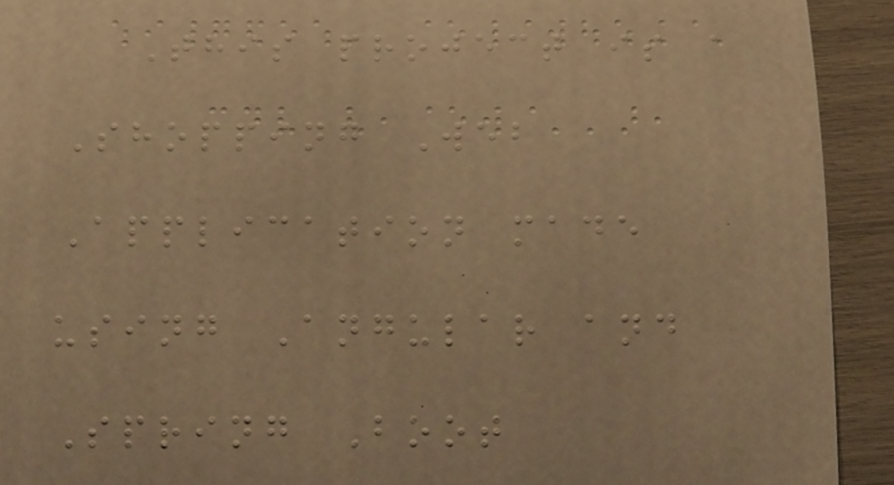This project is a
Shopping Web
Application made
using Angular and
Spring Boot
